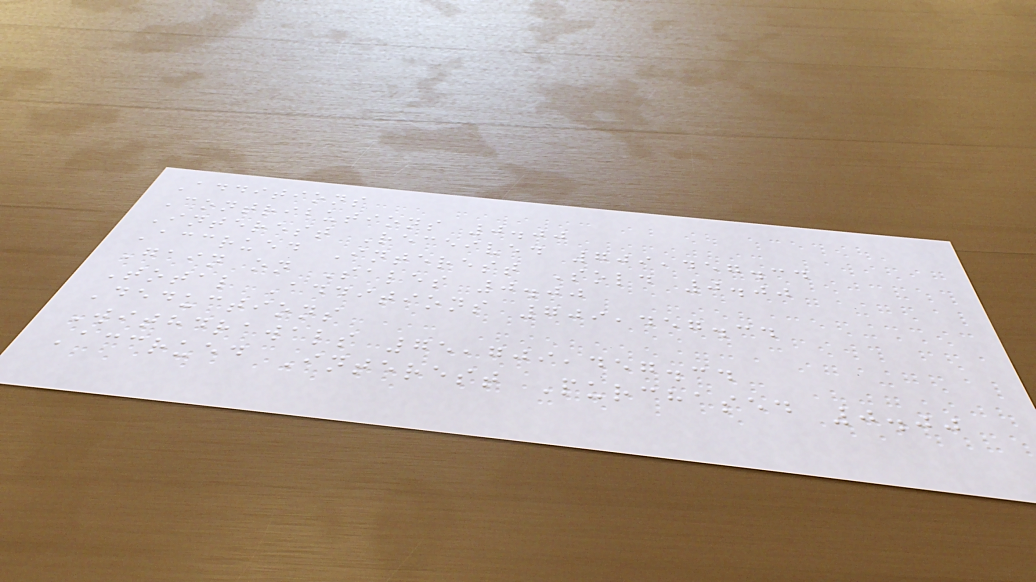Additions
Contributions 0.00
Interest Received 709,457.34
Accrued Interest Sold 0.00
Gain on Sales 0.00
Total Additions 709,457.34
Deductions
Withdrawals 75,709,457.34
Accrued Interest Purchased 0.00
